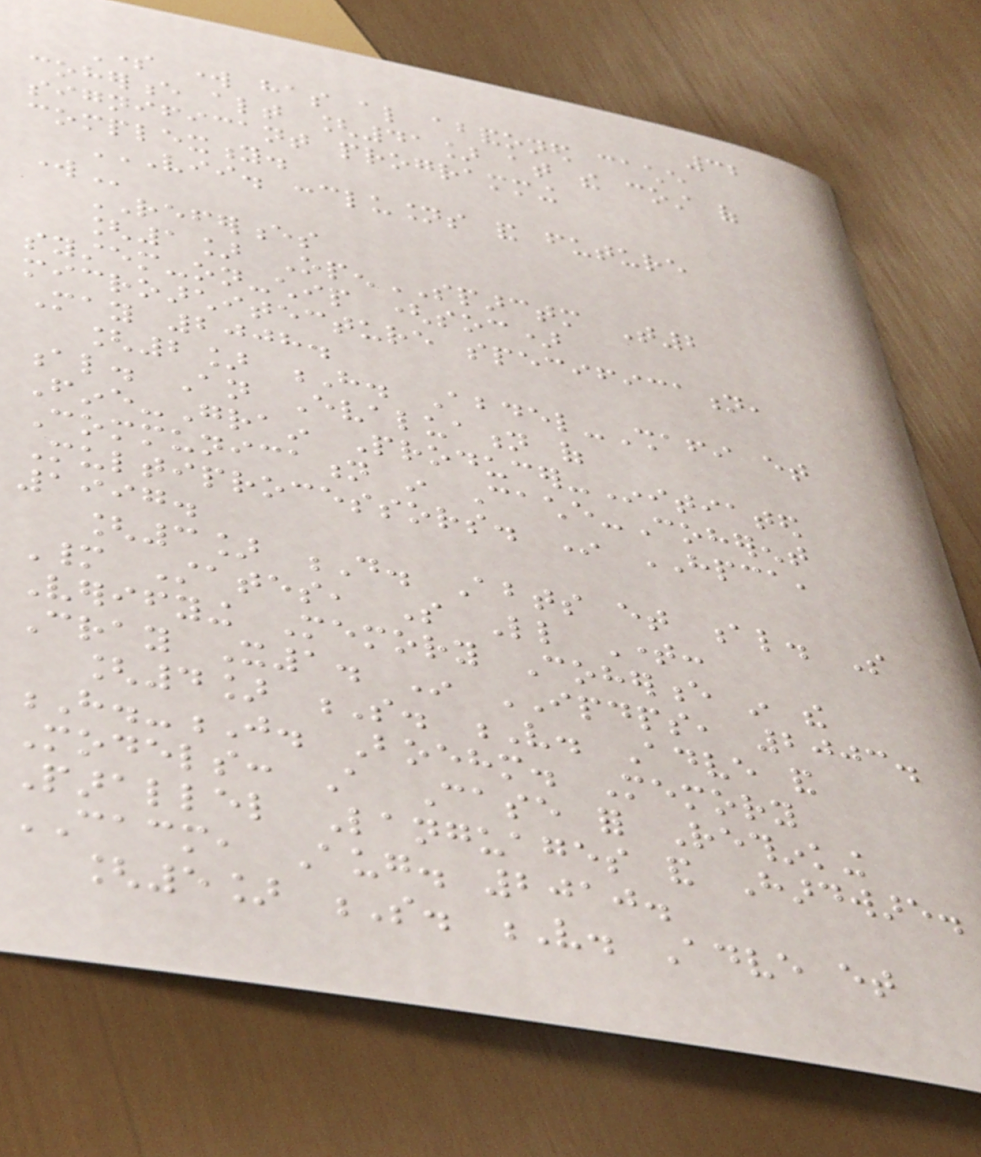32
Some work has also abandoned cache
coherence altogether [41] at the cost of
significant programming
complexity.
VII. CONCLUSIONS AND FUTURE
WORK
REFERENCES
[1] OpenSPARCTM T2
system-on-chip (soc)
microarchitecture specification,
May 2008.
[2] H. Abdel-Shafi et
al. An Evaluation of
Fine-Grain Producer-Initiated
Communication in Cache-Coherent
Multiprocessors. In HPCA,
1997.
[3] D. Abts et al. So
Many States, So Little Time:
Verifying Memory Coherence in the
Cray X1. In IPDPS, 2003.
[4] S. V. Adve and
H.-J. Boehm. Memory
Models: A Case for Rethinking
Parallel Languages and Hardware.
CACM, Aug. 2010.
[5] S. V. Adve et
